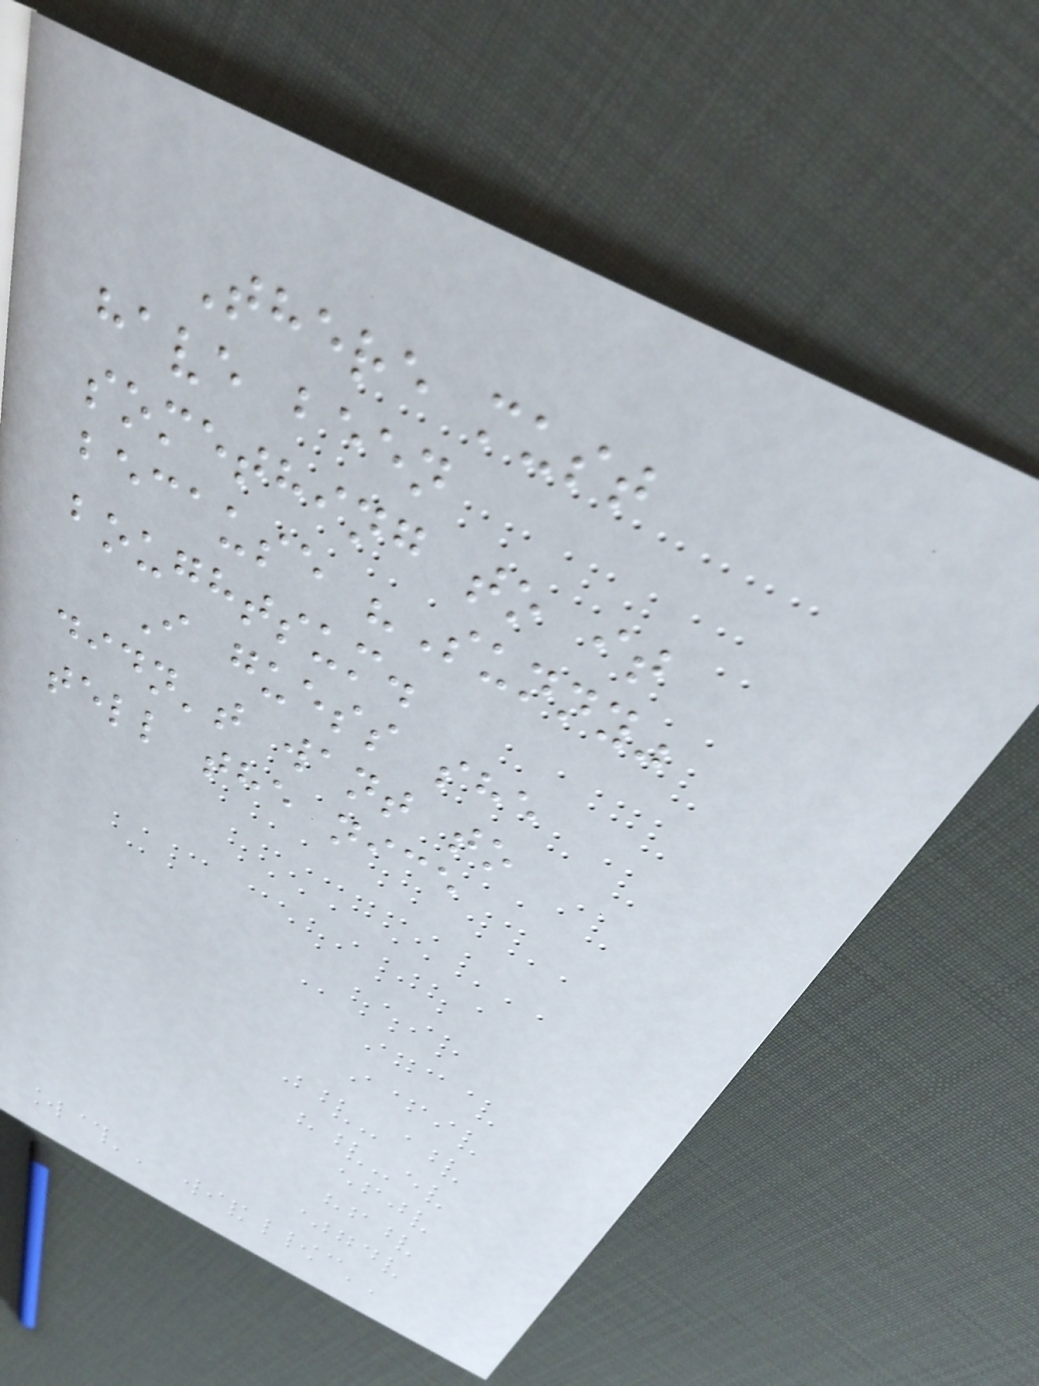There must
have been
something to it
because "Sunny"
boughtsum.
I guess she
didn't want to
tell the nice
